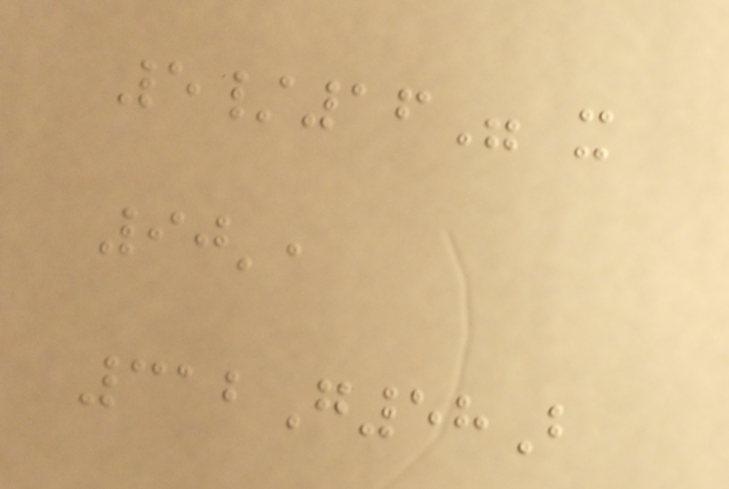5/16" x
90',
312G58B
